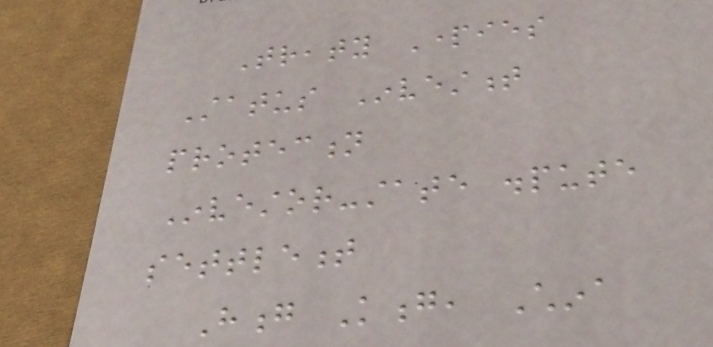Treaty Parties
Status Investment
protection
Investor-state dispute
settlement
Hong Kong, China
